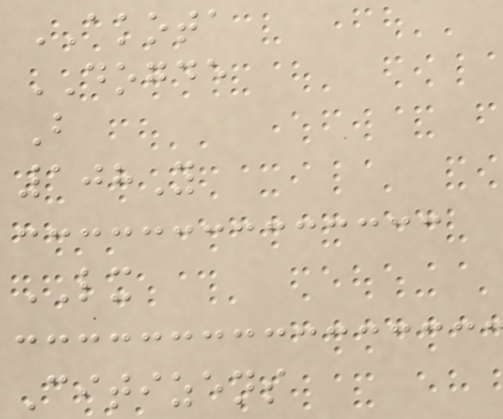AKOTA
DOGDE
B
108Y
LX
Citizens
